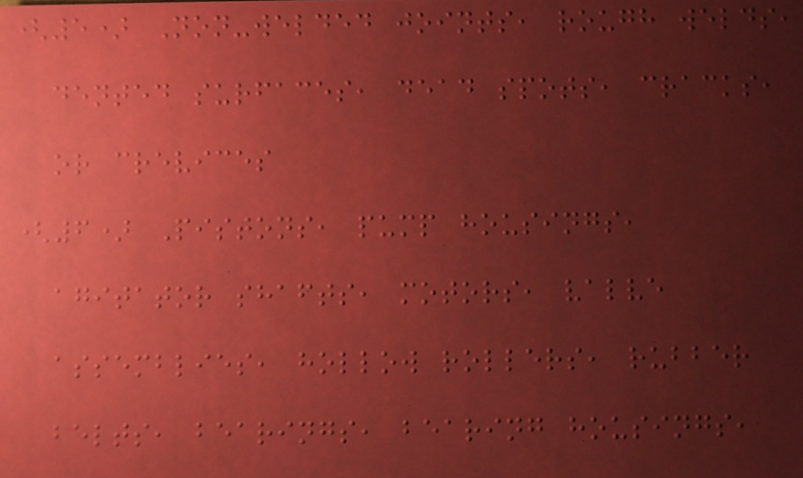(5) Non-welded joints, rough welds,
dented surfaces, dead spots, cracks,
or crevices
(6) Pistons, pump housings,
agitator shafts, motors, valve
assemblies, hollow rollers, rubber
belts, bearings, bearing housings,
